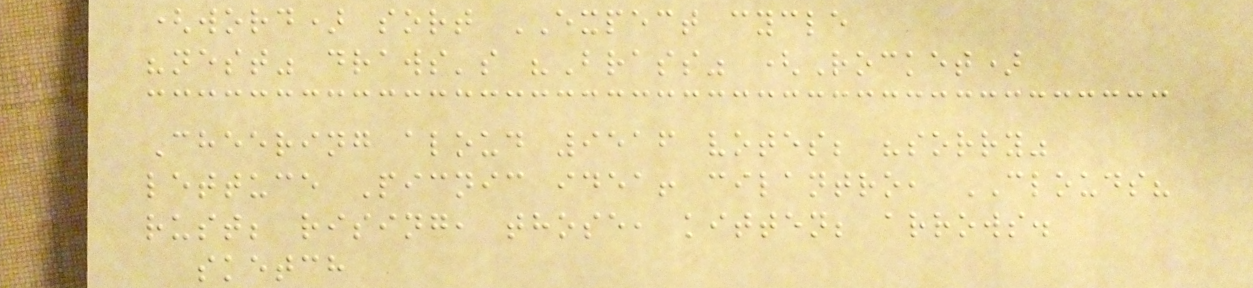(word) sort EXPECT cycle
"nest" draws's "Brass" (Rocket)
Cheering aloud 9516 votes; "sorry"
lettuce Picnic idea! cilantro, CLOUDS?
rust; rising, those, kitten; arrows.
sketch
